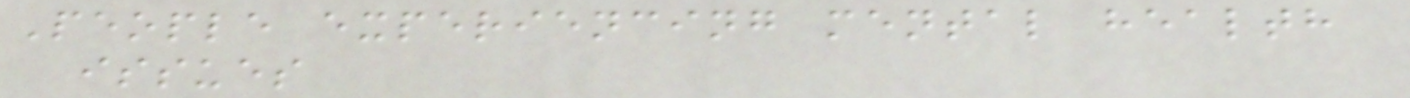People experiencing mental health
issues
